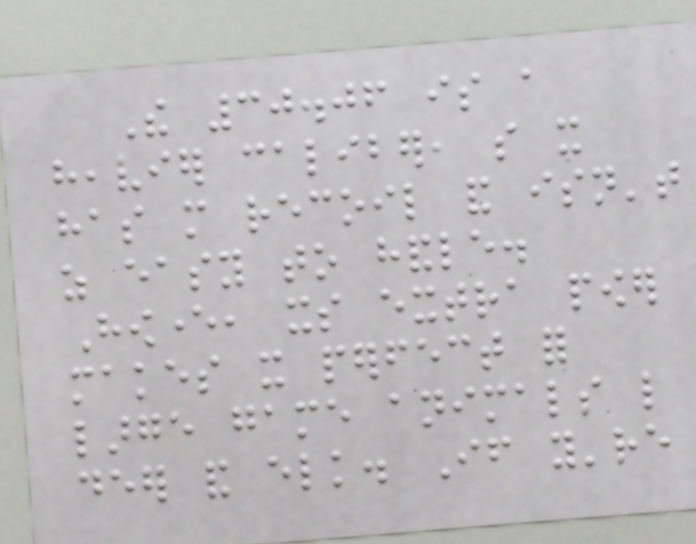The 30.06 is a
heavier caliber, so it
has more recoil and isn't
as easy to handle.
However, its extra power
makes it perfect for
large game animals like
deer and elk. If you're
